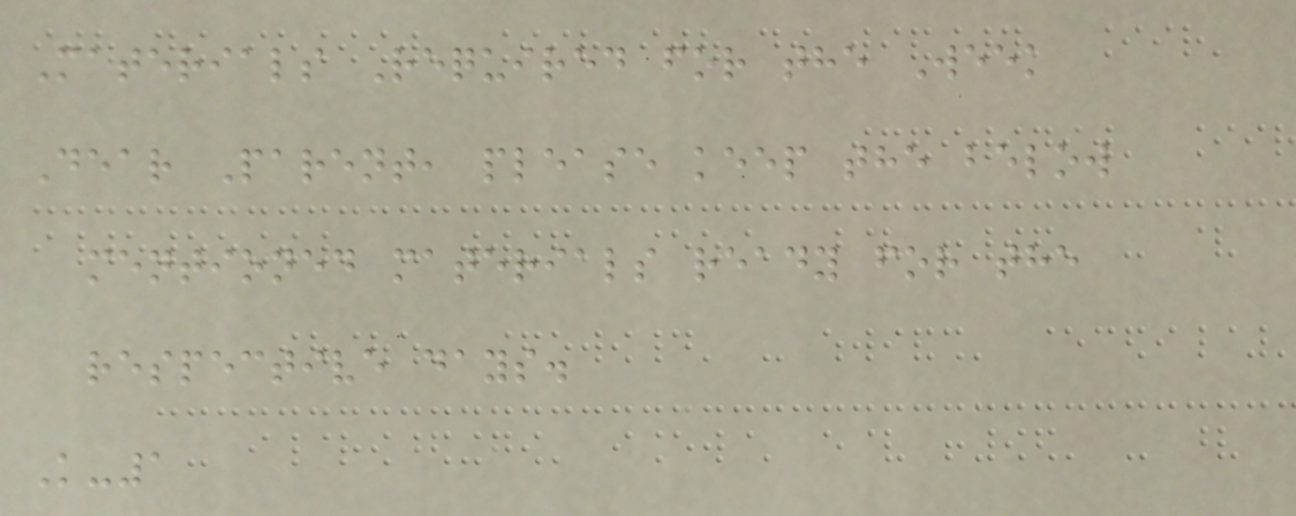Materials Required for the Week
Dear Parent, please keep the below
mentioned materials ready for the
respective days.
K-1
